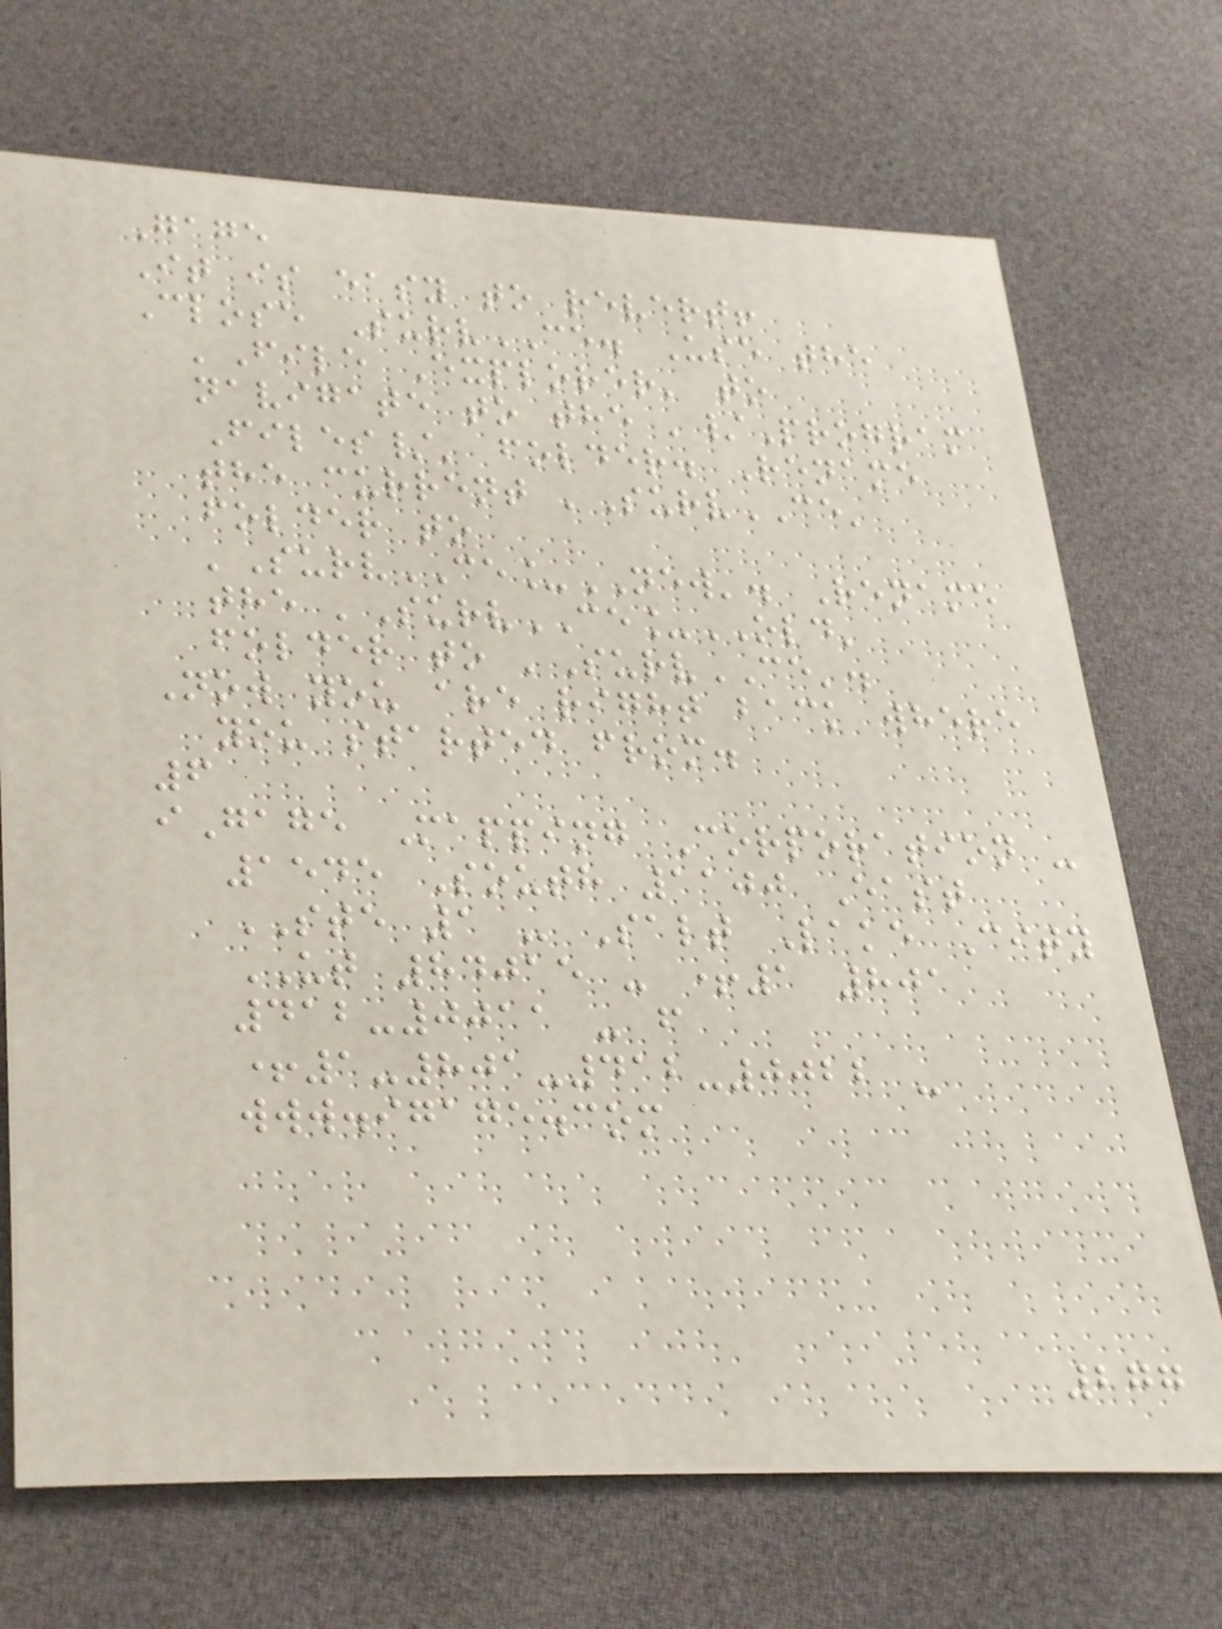Gage
It is easy to revert!
Close SurvCE. Use the
'File Explorer' to
navigate to the '/Program
Files/' folder. Rename
the current 'SurvCE'
folder to
'SurvCE_NEW'. Rename
the 'SurvCE_OLD'
folder to 'SurvCE'.
Now you are right back where
you started from.
6
iGage Mapping Corporation -
1545 South 1100 East
STE 1 - Salt Lake City
UT 84015 - +1 801
412-0011 - f
+1-801-412-0022 -
www.igage.com
277
